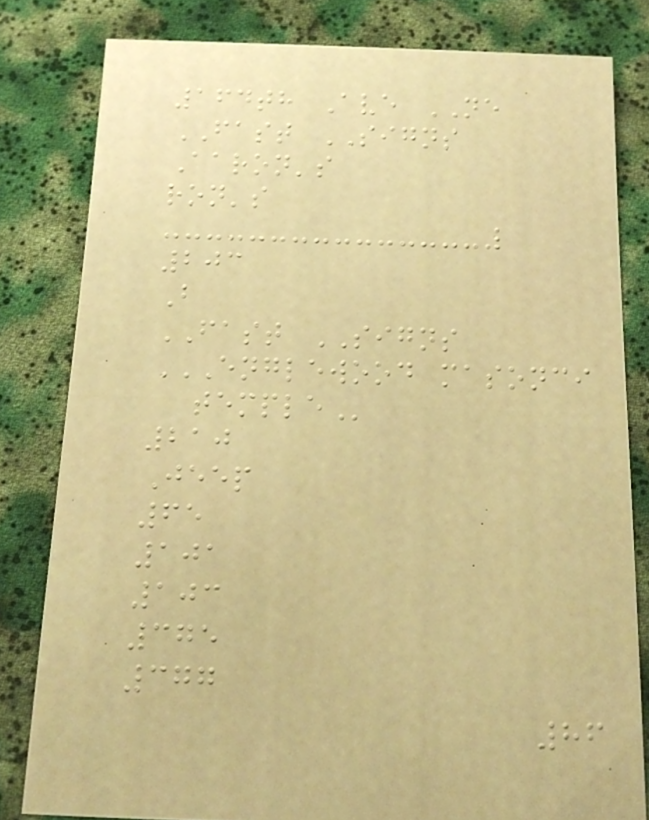164th Ave NE
FAST SIGNS
Aaron's
ron's
203
B
FAST SIGNS
ENGLEWOOD MASONCI
TEMPLE
210
Jeep
65
101
103
375
377
86
